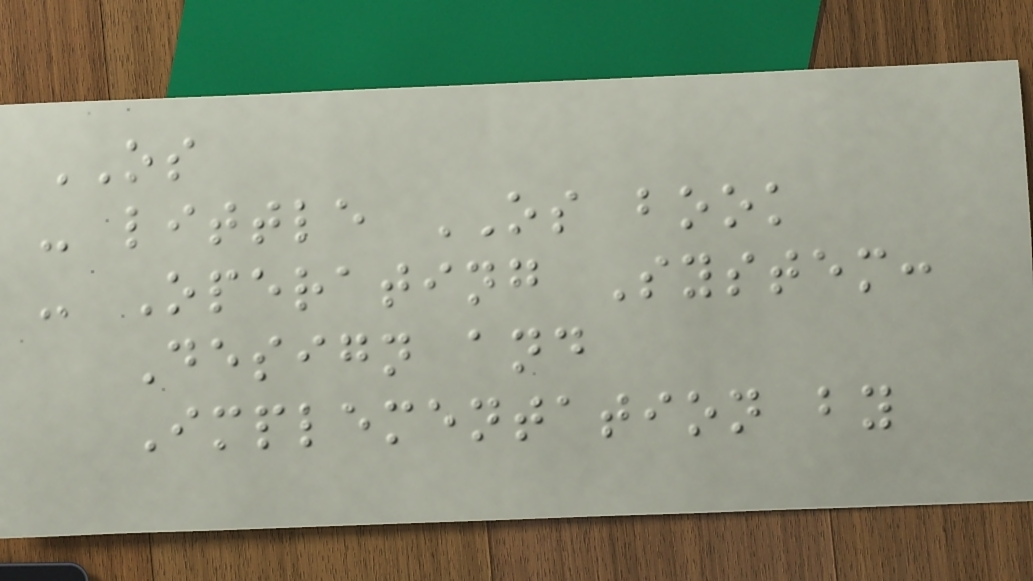OS
- little OS book
- Operating System:
Design and
Implementation by
